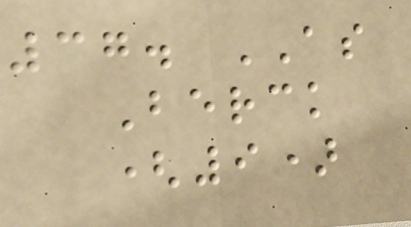37. AS
Berck
(9)
